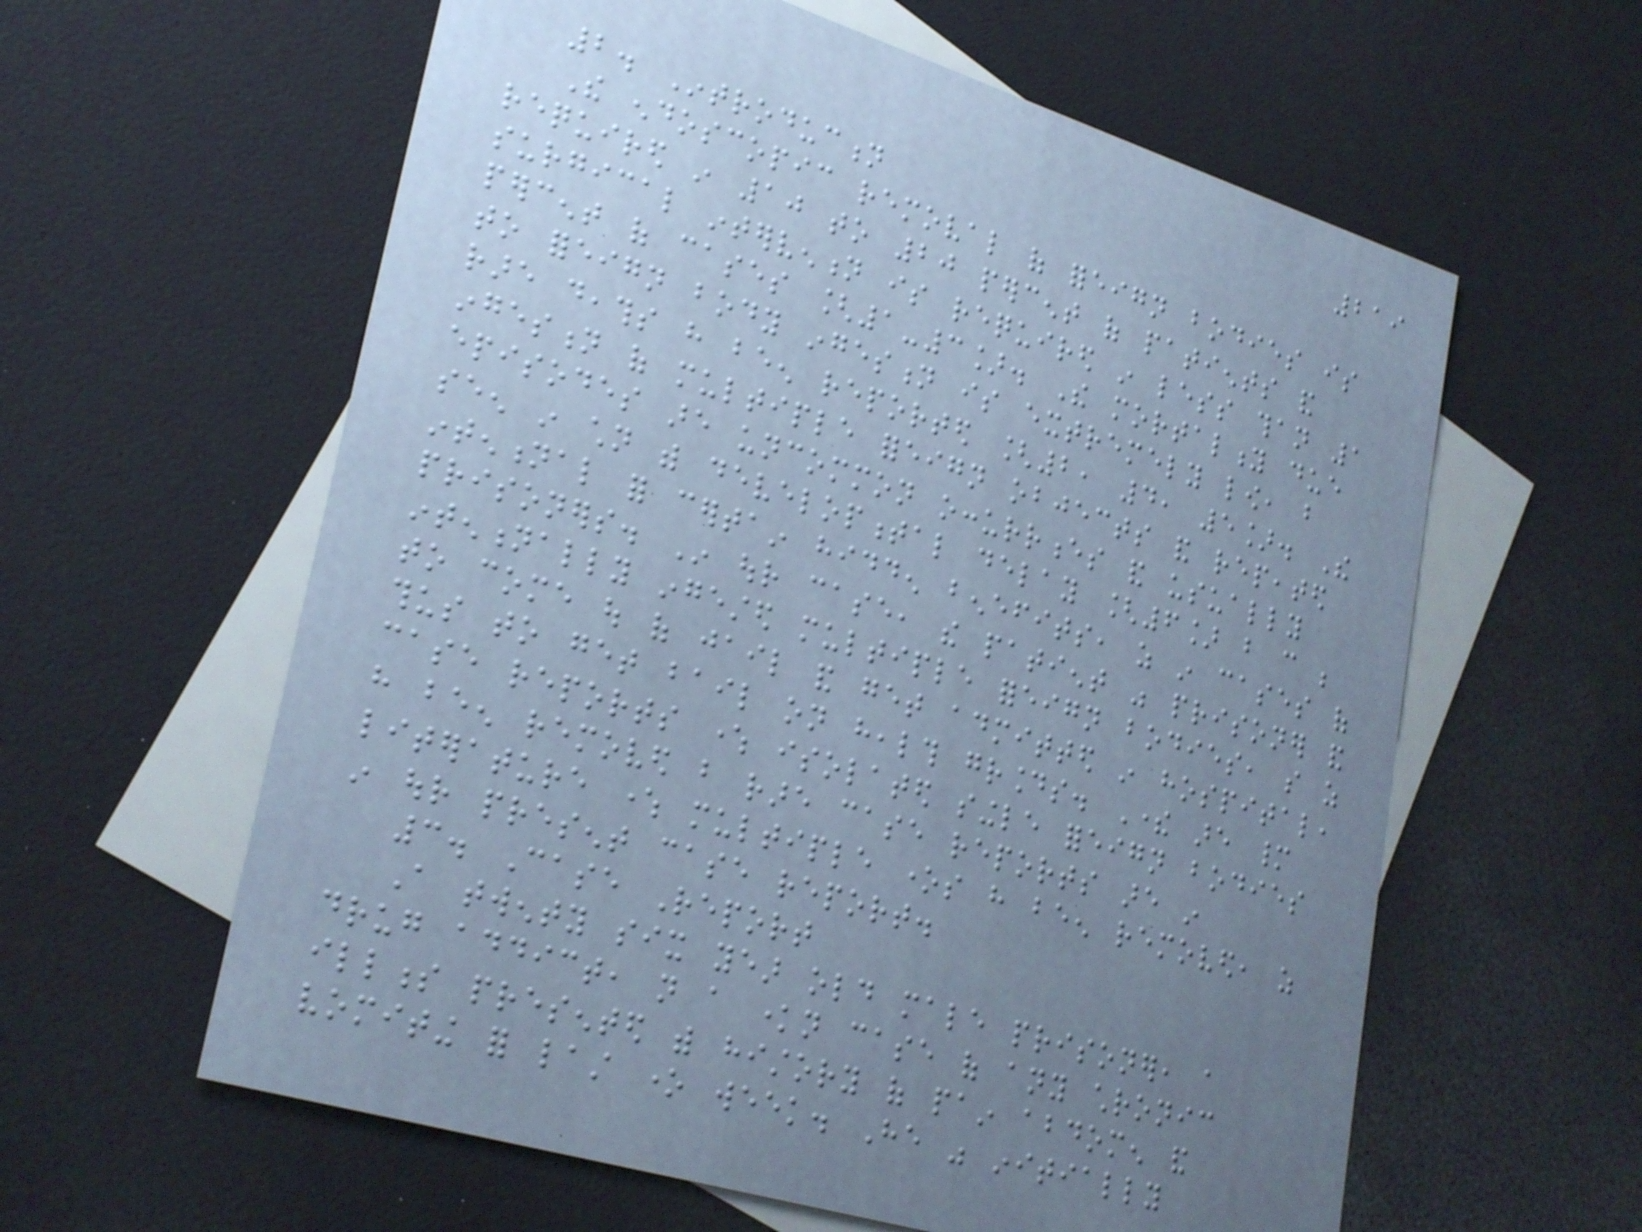219
2. Introduction
The endoscopic removal of foreign bodies is
required in 10 to 20 percent of patients and
surgical intervention is required in less than 1
percent of cases [1-3]. The mortality due
to foreign body ingestion is extremely low, but
rare deaths have been reported [2, 4, 5]. The
ingestion of multiple foreign objects and repeated
episodes are uncommon occurrences and usually
seen in children with developmental delay [6] but can be
intentional for certain hidden benefits, as in cases of
prisoners. In our case, the patient was prisoner and
intentionally ingested multiple foreign bodies, so as
to come out of jail and get admitted in hospital,
thus to get bail on health grounds. There are many
case reports where isolated single foreign bodies
have been removed but rare case reports are in
literature where multiple ones have been removed, as
in our present case report.
3. Case Report
A twenty six year old male prisoner, a
drug addict, not a known case of any chronic
illness presented with history of pain abdomen and
vomiting for last one week. He was initially
